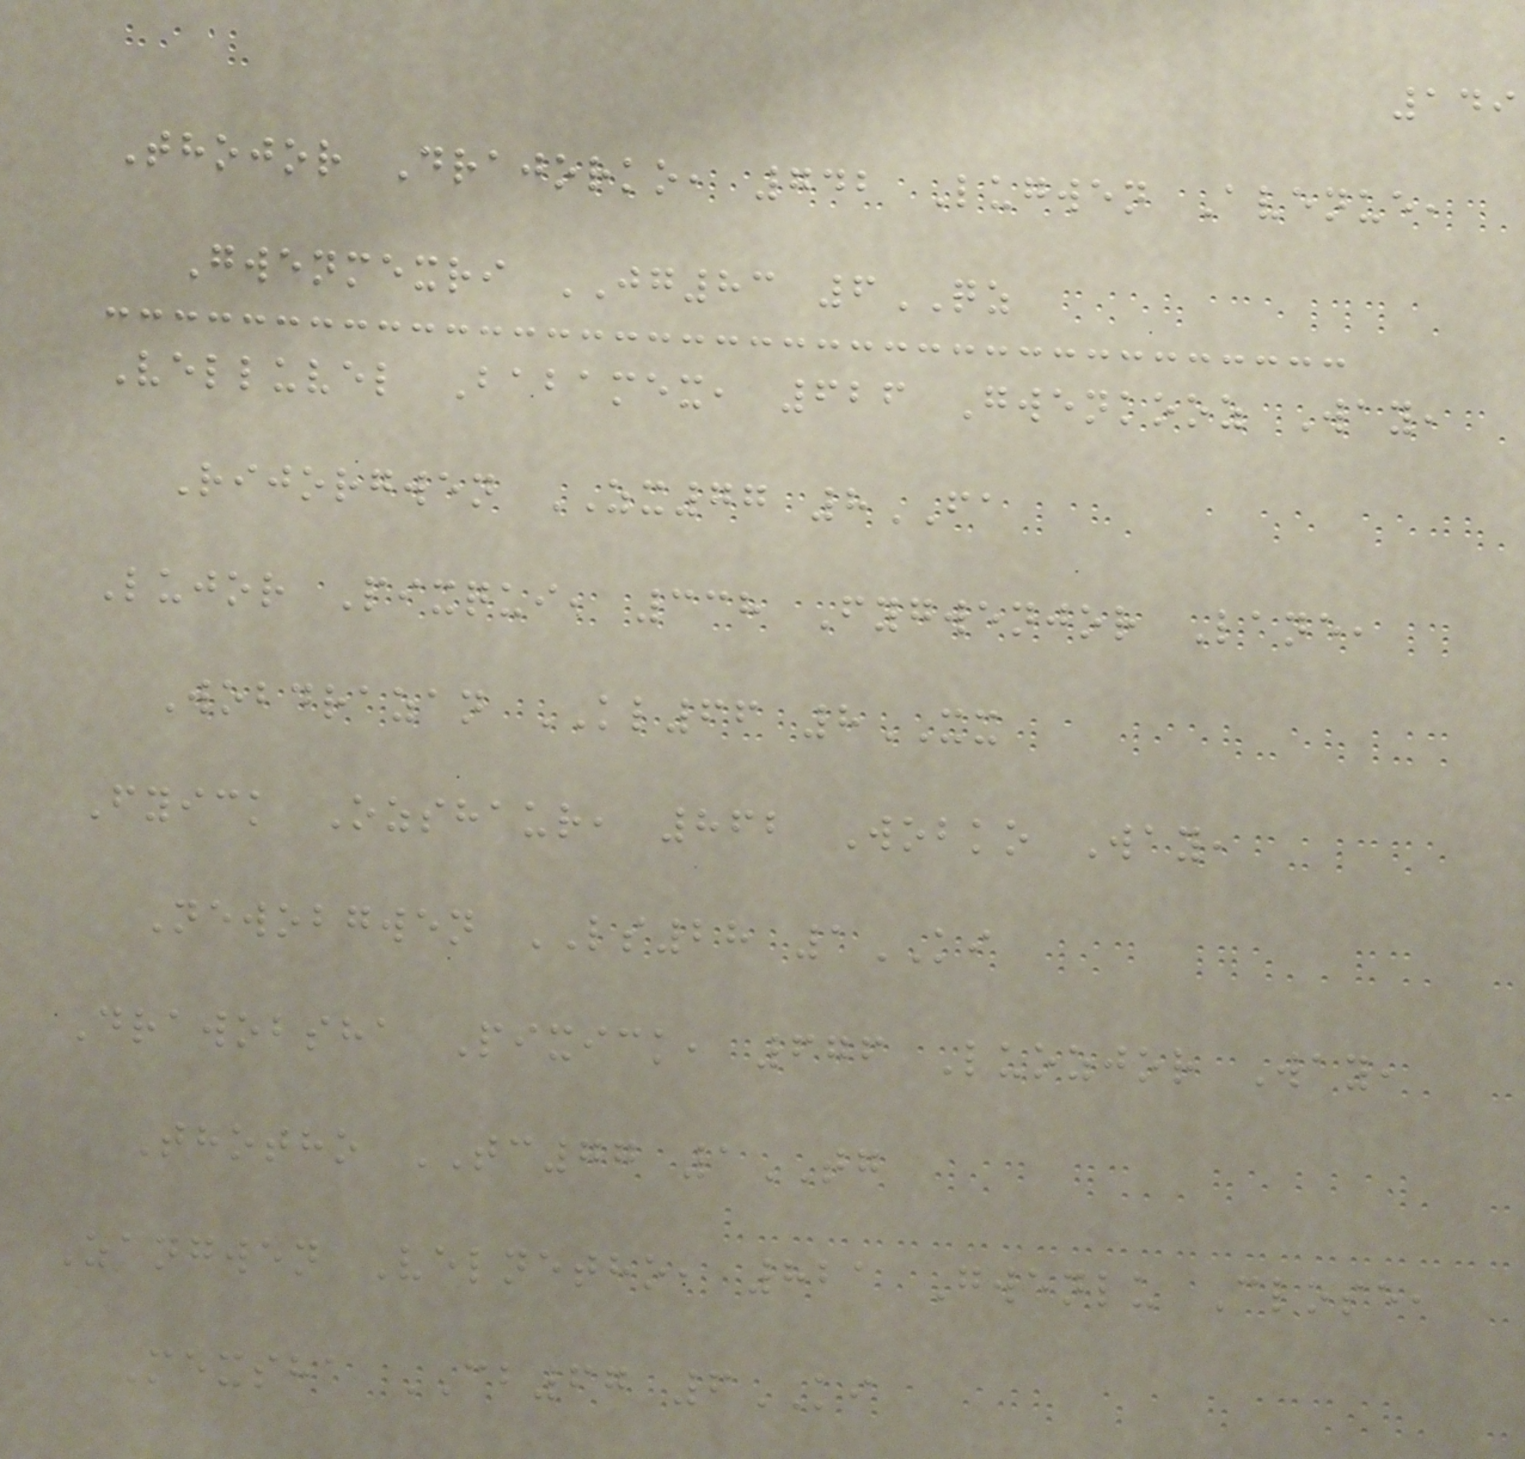149
Thojor Drajorko, 742 Lugwen Avenue,
Gwenmexri JG83 6QZ
Velluvel Babamex, 626 Gwenkooz Way,
Rijorgwen ZX77 8FA
Lujor Pixqui, 338 Fygwenjor Lane,
Wobdrazan KL66 8XX
Fyick Ozshaur, 862 Wobko Way,
Newobgwen LS28 1KI
Drawobsha Pixick, 676 Luozjor Way,
Thotho TC77 1TG
Zangwen Velnetho, 821 Gwenlu Close,
Mexsha CB67 6KI
